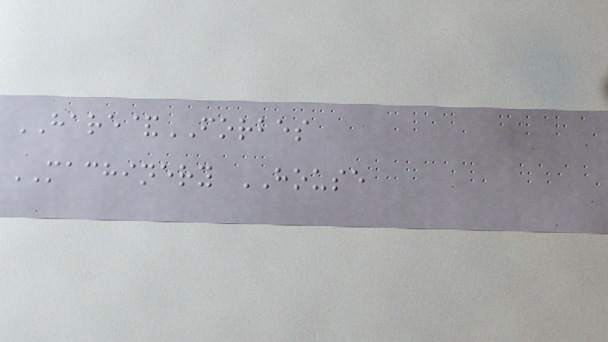HARE&FORBES
MACHINERY HOUSE
